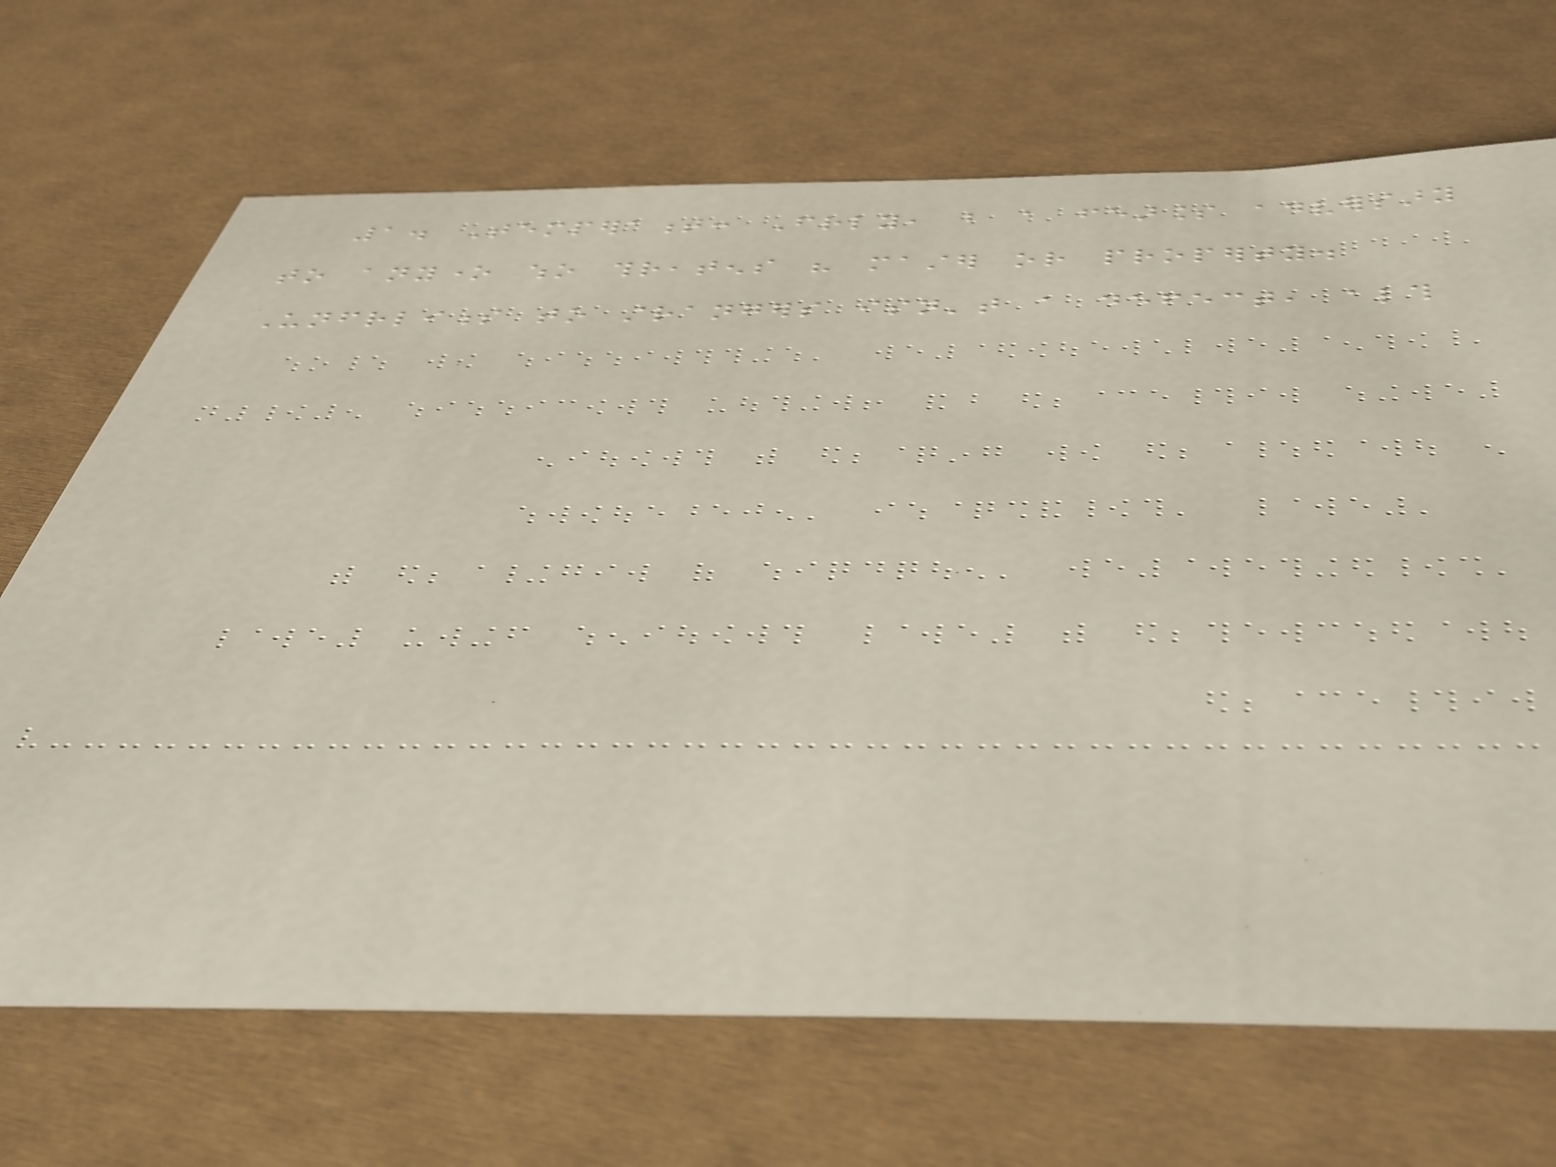1. Temperament: Friendly, but a fearless adversary
to anyone who threatens his master or property.
Unfriendliness to strangers isn't a defect, although
